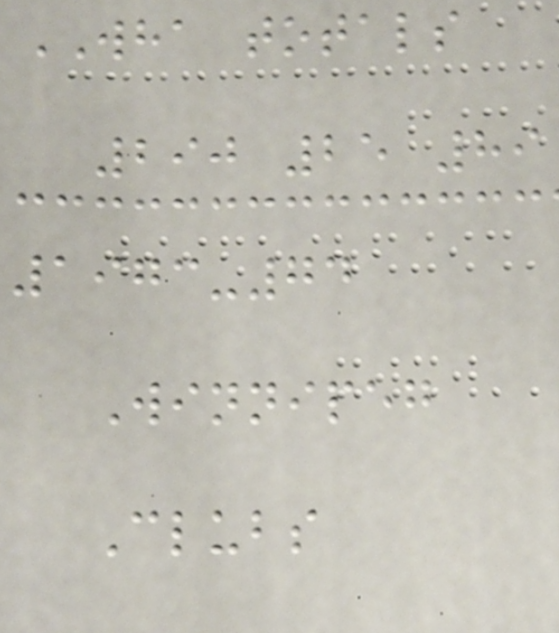WHA totals
290 25 89
1973-74
Winnipeg
Clubs
